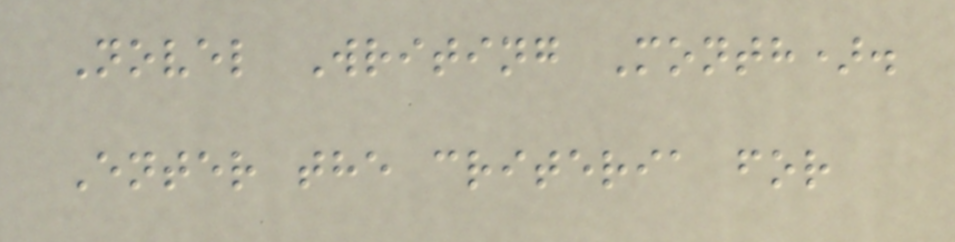Novel Writing Month).
Enter the criteria for
